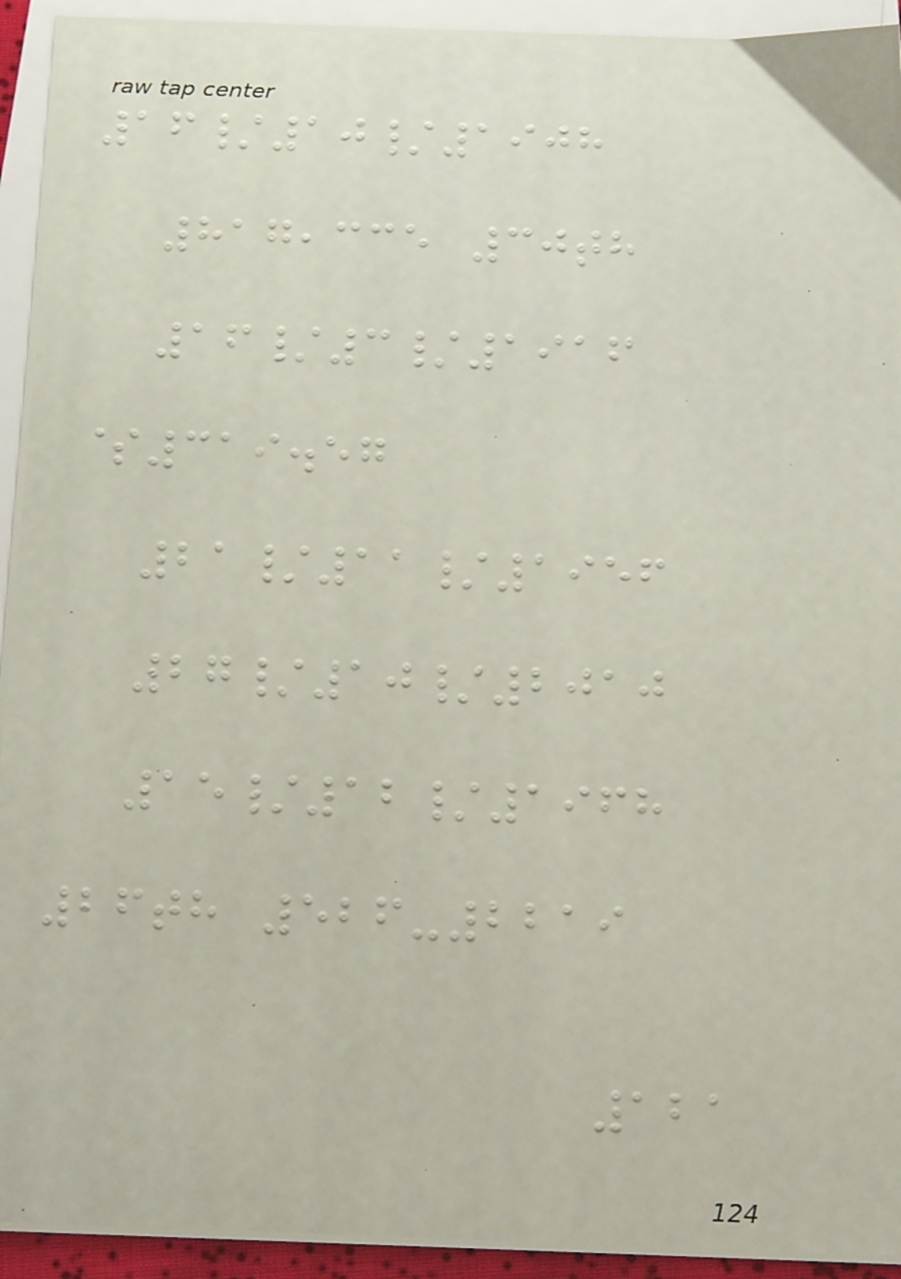16/10/1908
817,335 30th
16/3/1916
$319.57
21/11/1956
27/10/2010
15/12/1968
26th 526-2219
121
